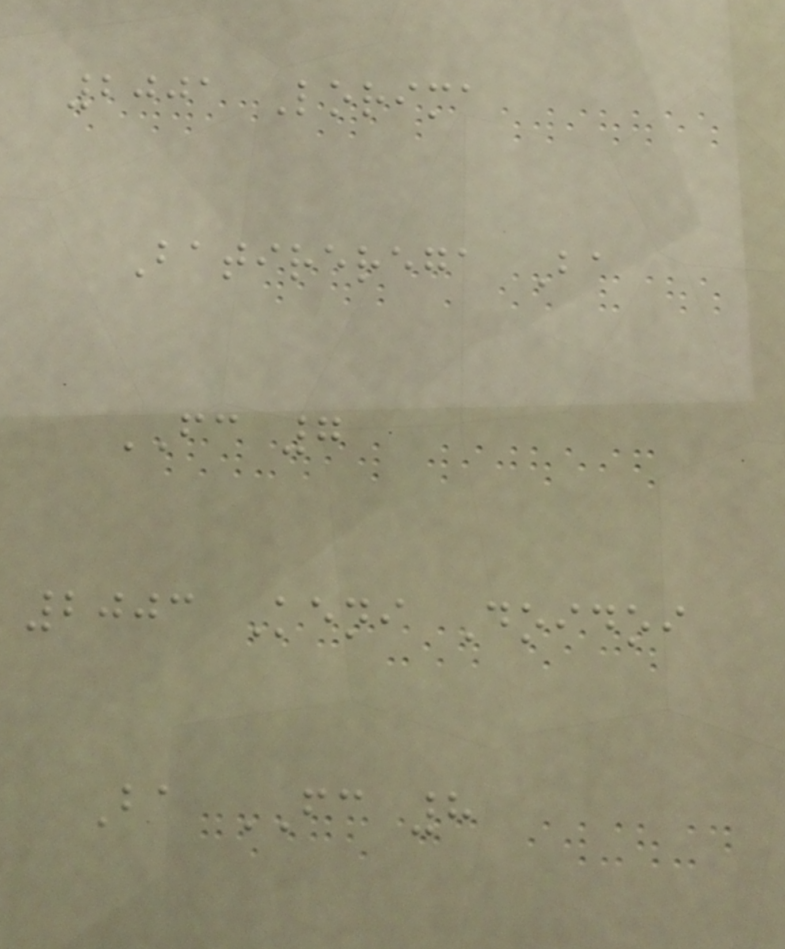2001 Lorima
Batirerega Ba
FC 7
2003 Keni Doidoi
Ba FC 8
